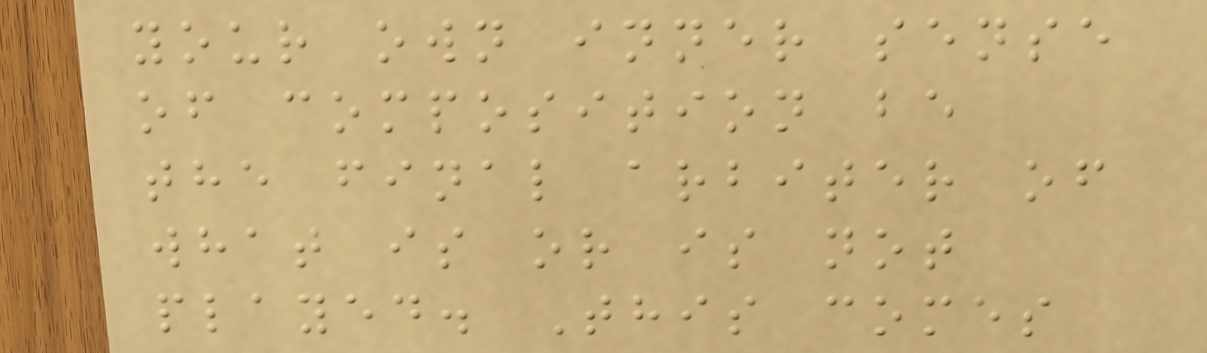your own inner sense
of composition be
the final arbiter of
what is or is not
played. This comes
